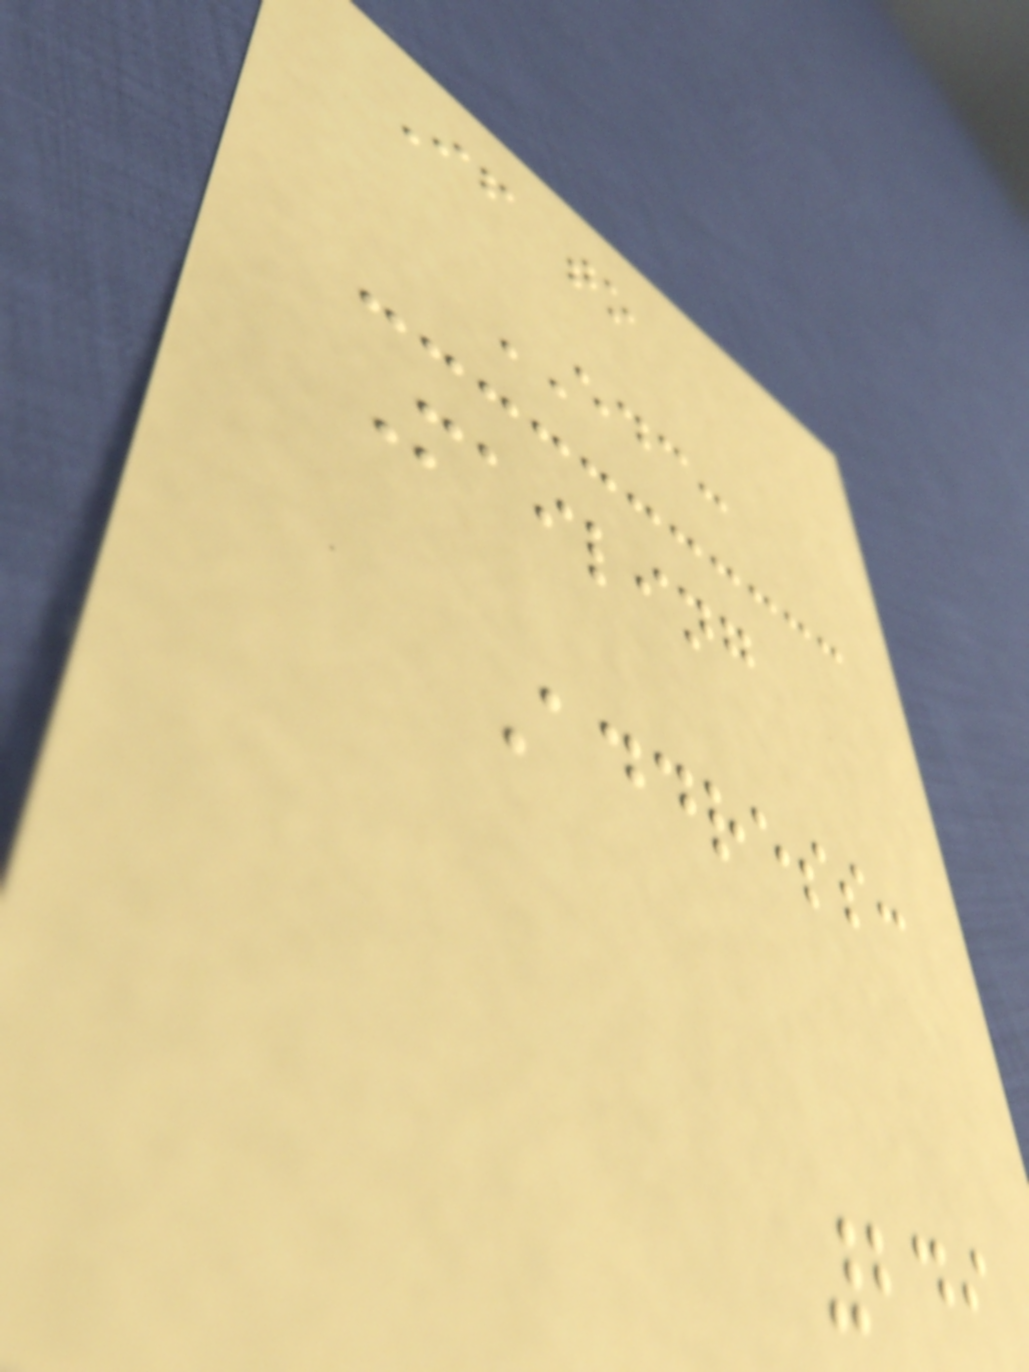If to
EDC:
Mailing
Address:
249
